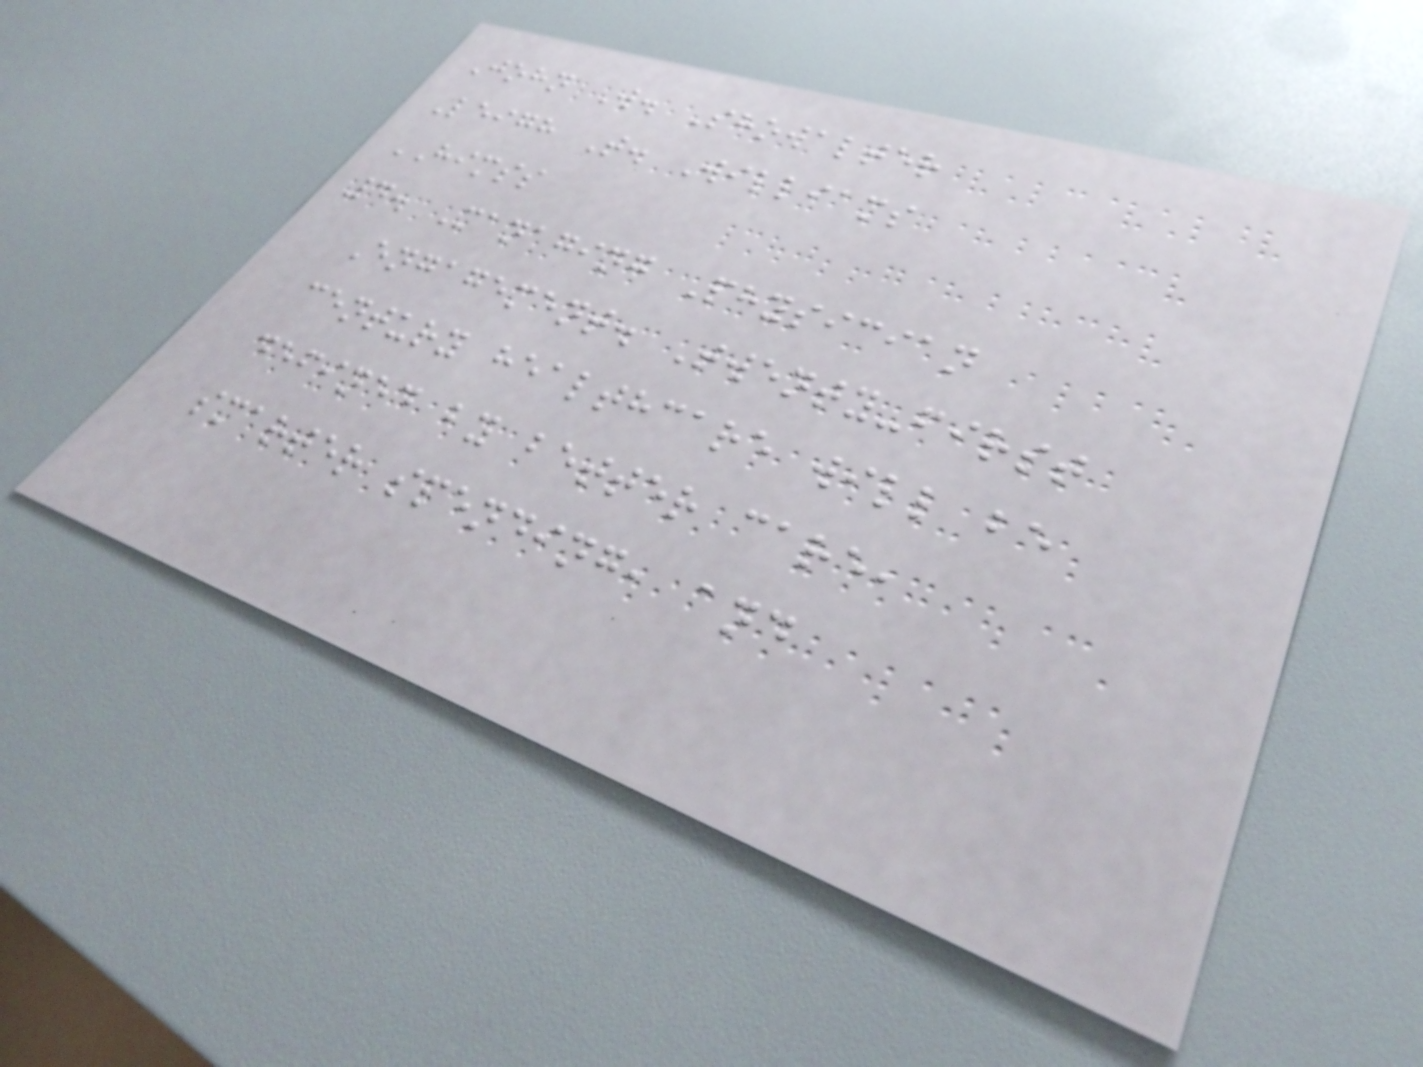John W. Showalter
Leigh T. Williams
HIMSS
4. Managing Physician
Engagement. Twenty-first
century healthcare will be
defined by better care,
smarter spending, and
